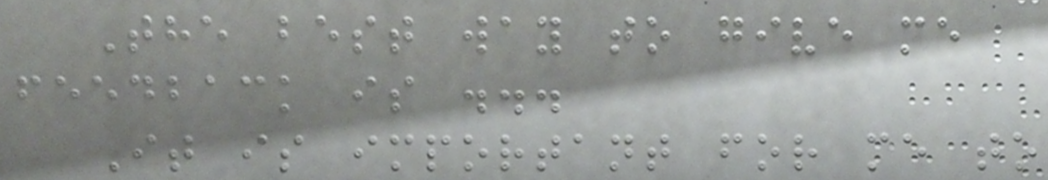The best way to give me
feedback is ...
It is important for me to
